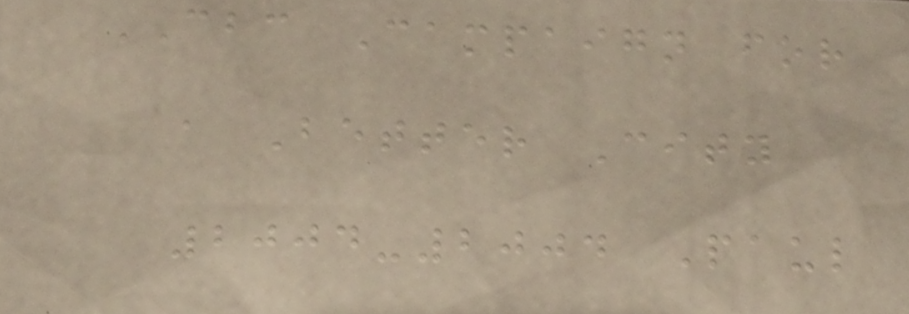CBC Campaign for
a Better City
2004-2004 Paul
